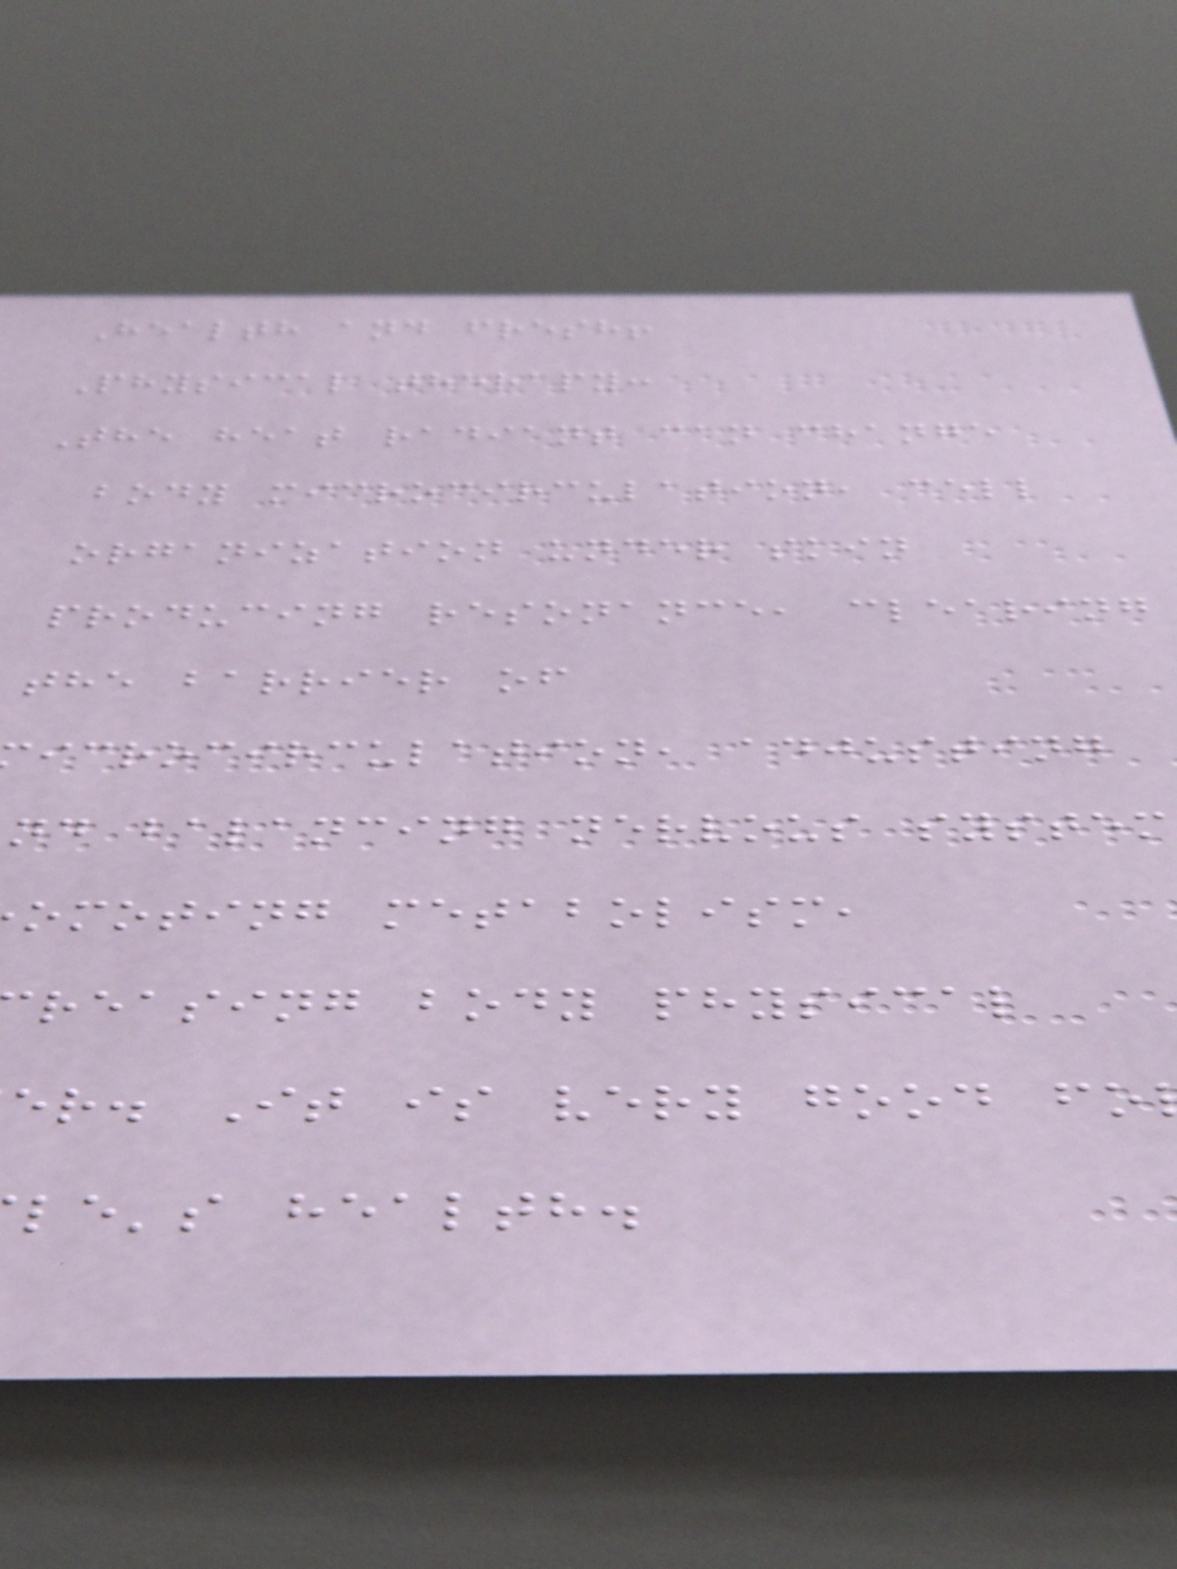Health and fresh!
Physical therapy:
The heat radiant can change
body microcirculation, cell
organization under skin
producing resonance, clearing
the barrier of
icrocirculation, adjusting
nd balancing nervous system
omoting metabolism,
reasing body physical
er. It is very good fo
le's health.
